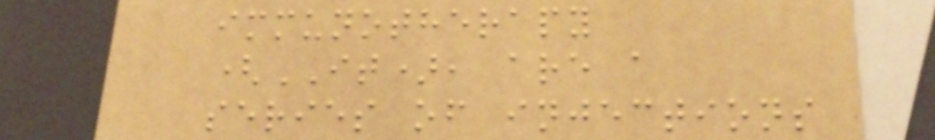immunotherapy
(IT), are a
series of injections
